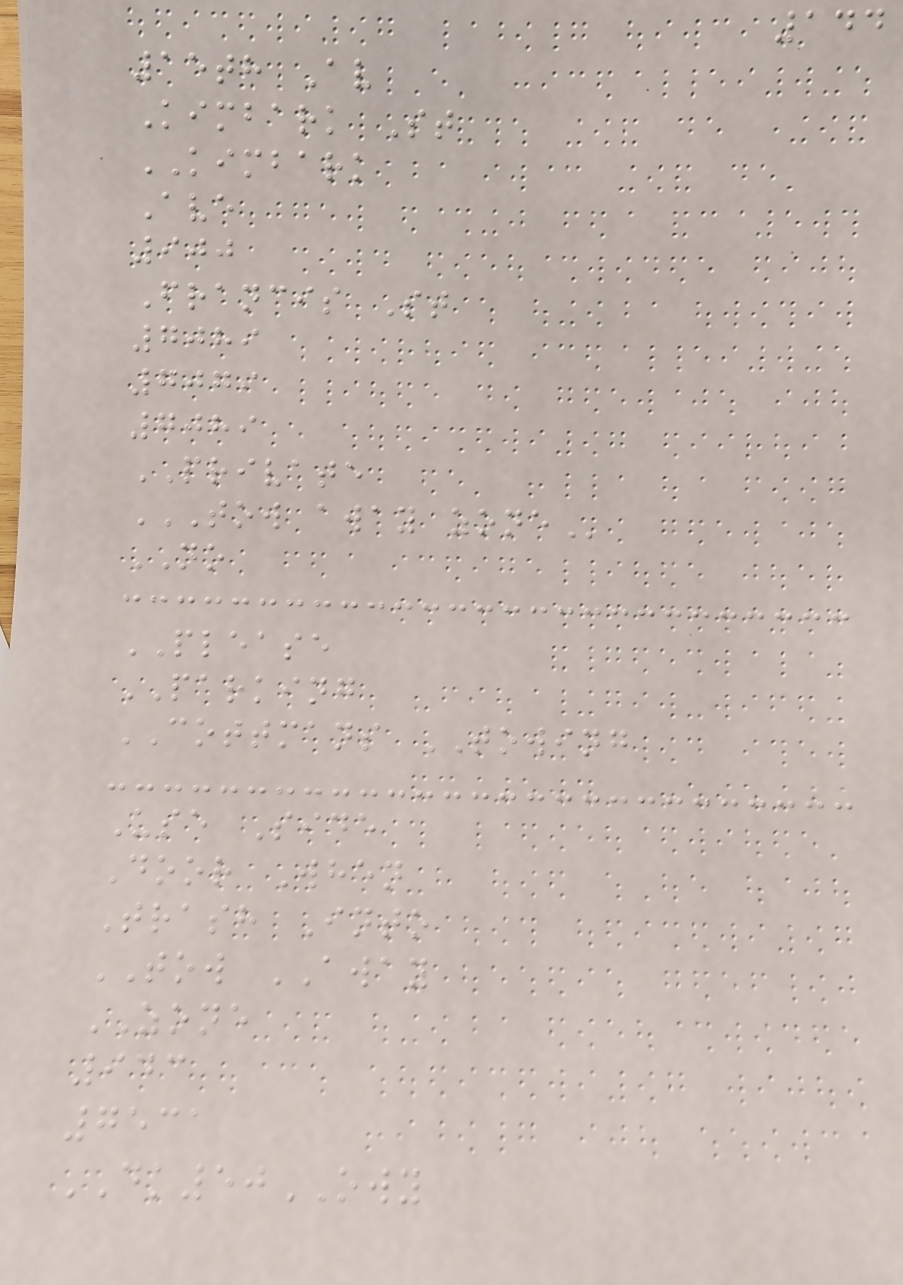144
15th Av
Kimbark St
KIMBARK
Ave
900
Francis St
7089
7079
7089
PRIVATE
TOW AWAY ZONE
NO
PLEASE
PARKING
COTTMANS TOWING
Use Side
Door When
Trash Into
TOW AWAY
ZONE
943
7531
DK50OWY
